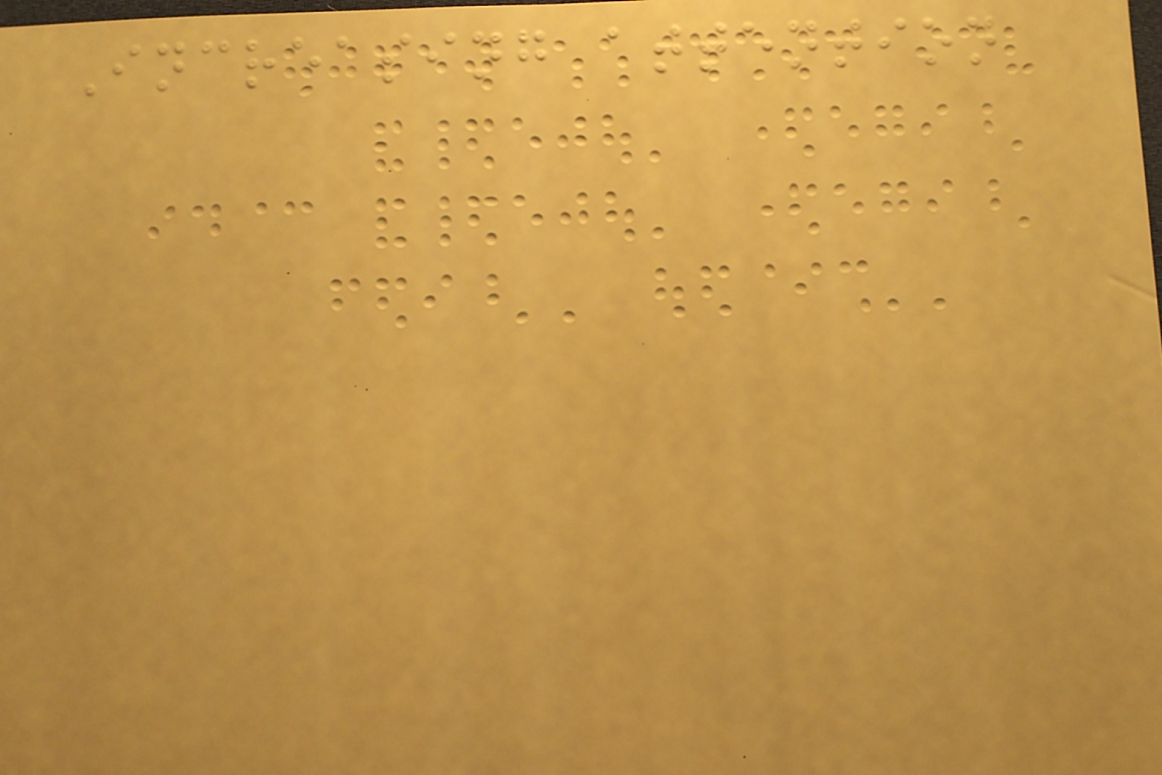Increasing attention
